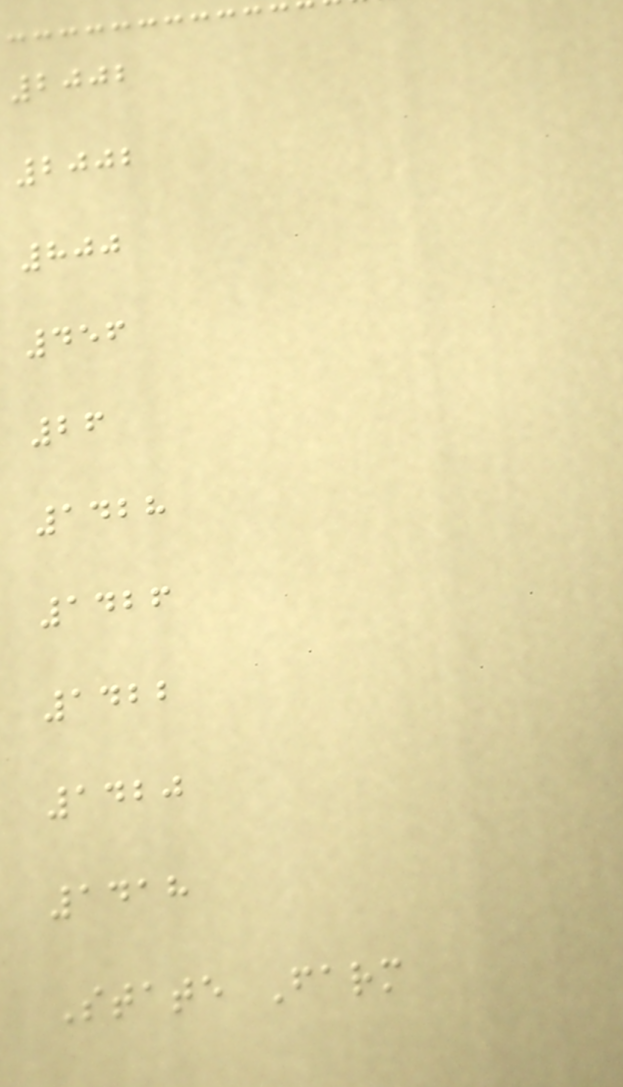2002
2002
800
456
26
1428
1426
1422
1420
1418
State Farm
